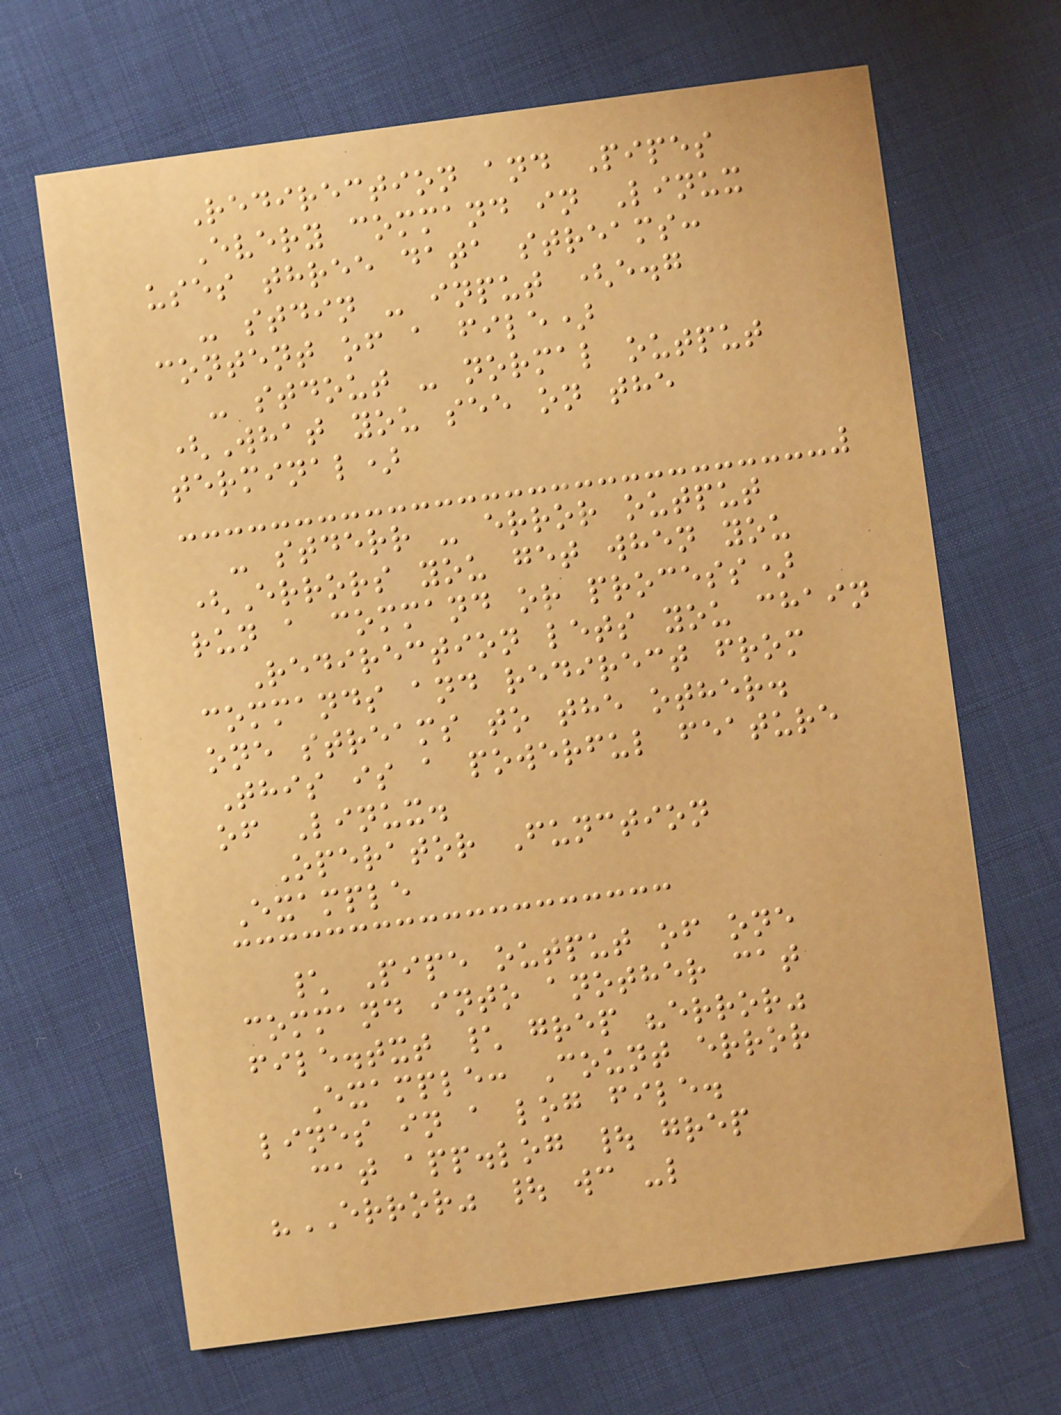Redirection and Pipes
Every command in Linux
uses three data streams:
- stdin - input (e.g
content of a file)
- stdout - normal output
(What you see on the
terminal)
- stderr - error output
(Errors you get when you
run a command or process)
Redirection lets you chain
commands and redirect from
one streams to the other.
This is a powerful feature
of Linux.
Operator Function
Example
\ Pipe output of one
command into another cat
file.txt \ grep "error"
Example: Count error
lines in a log file.
cat app.log | grep
"ERROR" | wc -l
